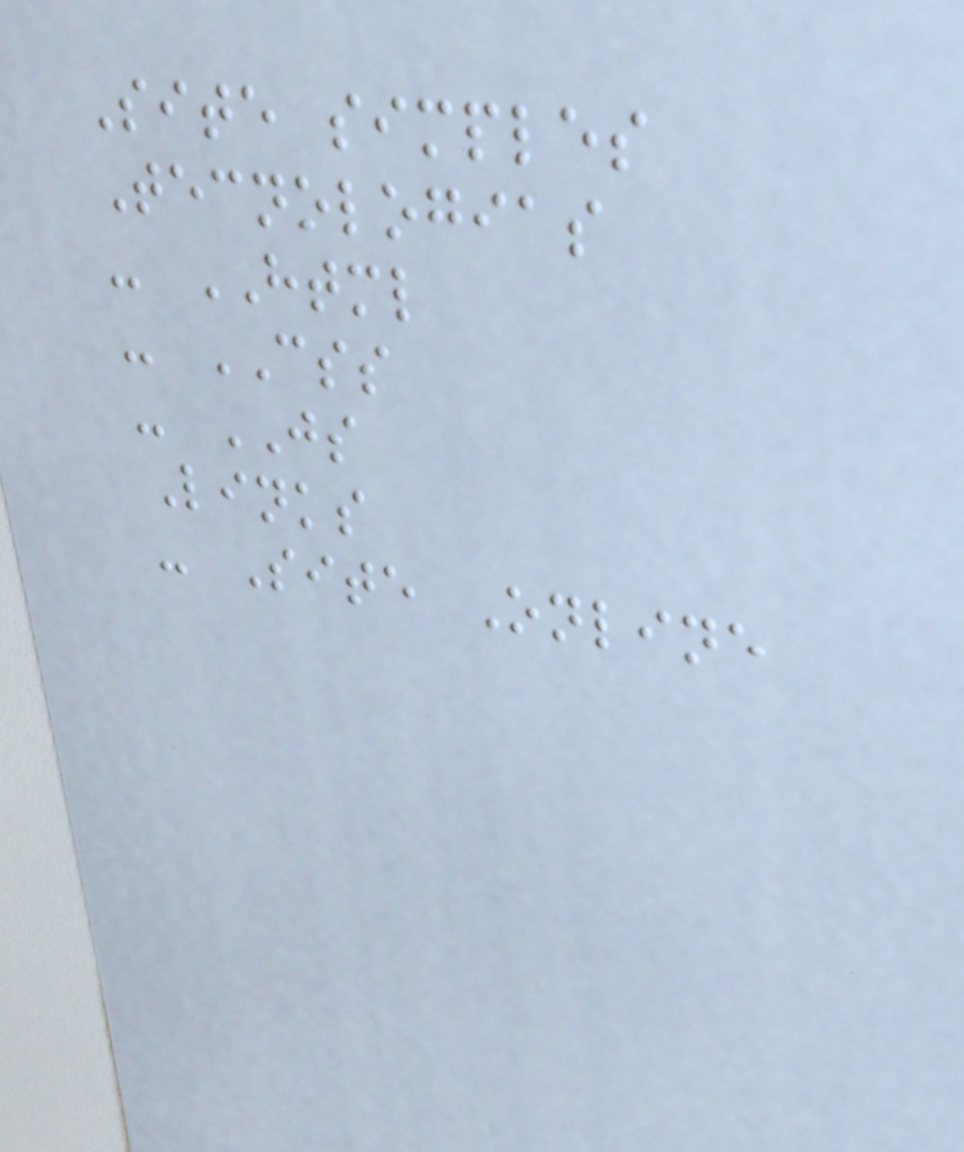Site simples
Tecnologias
- HTML
- CSS
- JS
Links
- Site Online
